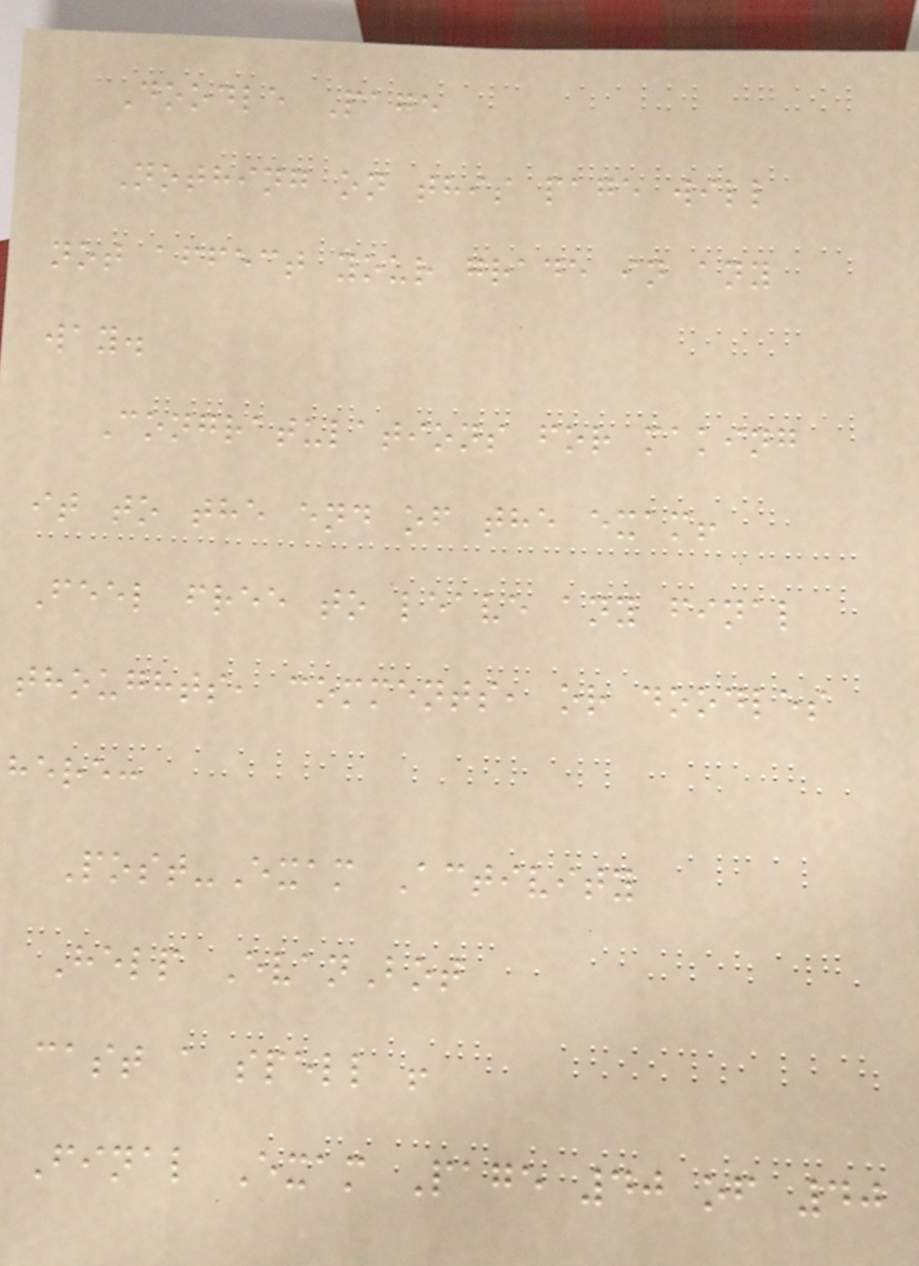Doodle Page
Nothing on this page will
not affect your grade in any
way.
Congratulations for making
it to the end of the exam!
Feel free to leave any final
thoughts, comments, or doodles
here:
Post-Exam Activity
Help EvanBot
cast a spell !
Final Exam Page 40 of 40
